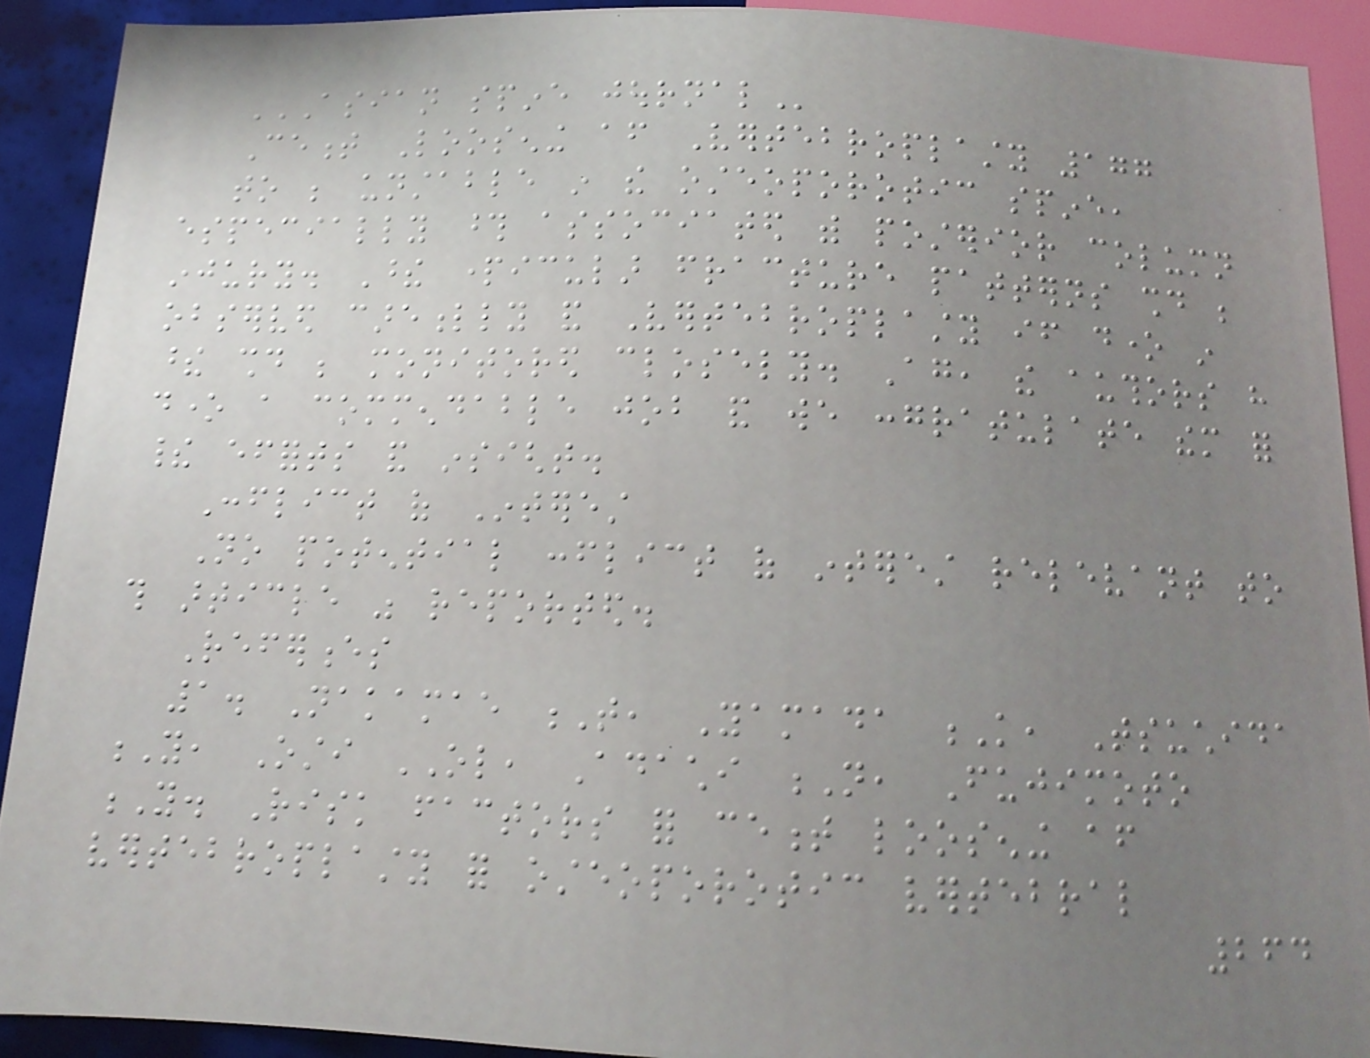ASIAN SPINE JOURNAL
Cement Loosening after Vertebroplasty 177
to be unstable in the osteoporotic spine,
especially those associated with posterior column
injury. These particular fracture patterns should be
observed carefully and Vertebroplasty if done in
these should be monitored closely. Again, the authors have
done a commendable job and we congratulate them for
their efforts and insight.
Conflict of Interest
No potential conflict of interest relevant to
this article was reported.
References
1. Nakamae T, Yamada K, Tsuchida
Y, Osti OL, Adachi N, Fujimoto
Y. Risk factors for cement loosening after
vertebroplasty for osteoporotic vertebral
264
